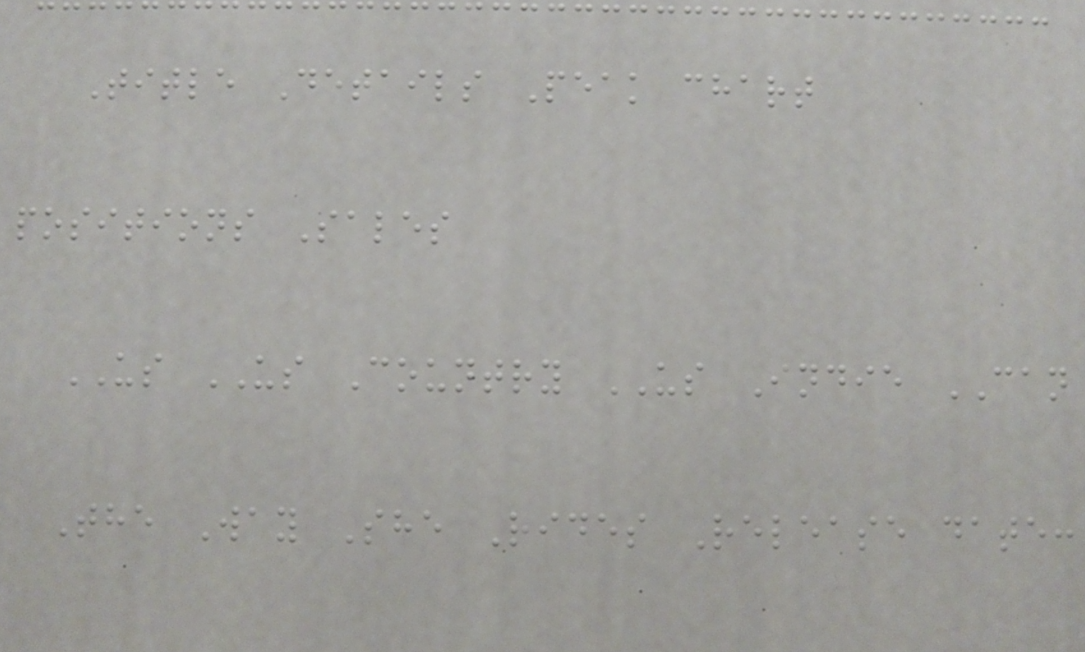Title Details Peak chart
positions Sales
US US Country US Indie CAN
The Way She Rides Release date:
